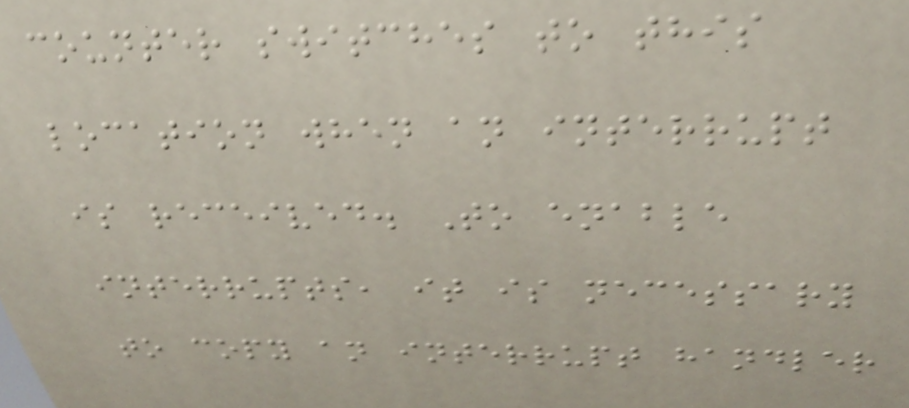counter switches to this
location when an interrupt
is received. To enable
interrupts, it is necessary
to copy an interrupt handler
